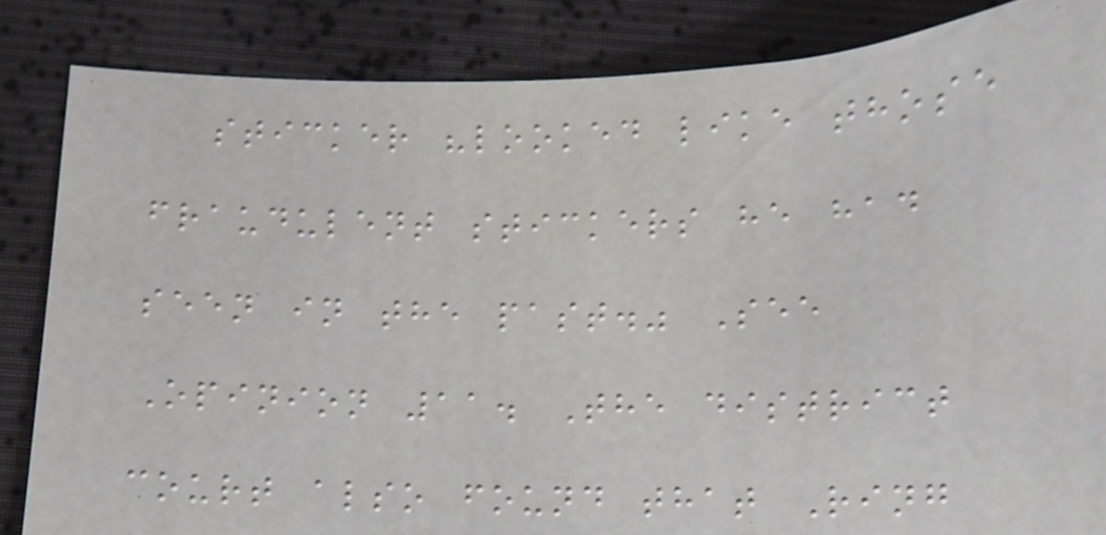sticker "looked like those
fraudulent stickers he had
seen in the past." See
Opinion 11. The district
court also found that Ring
